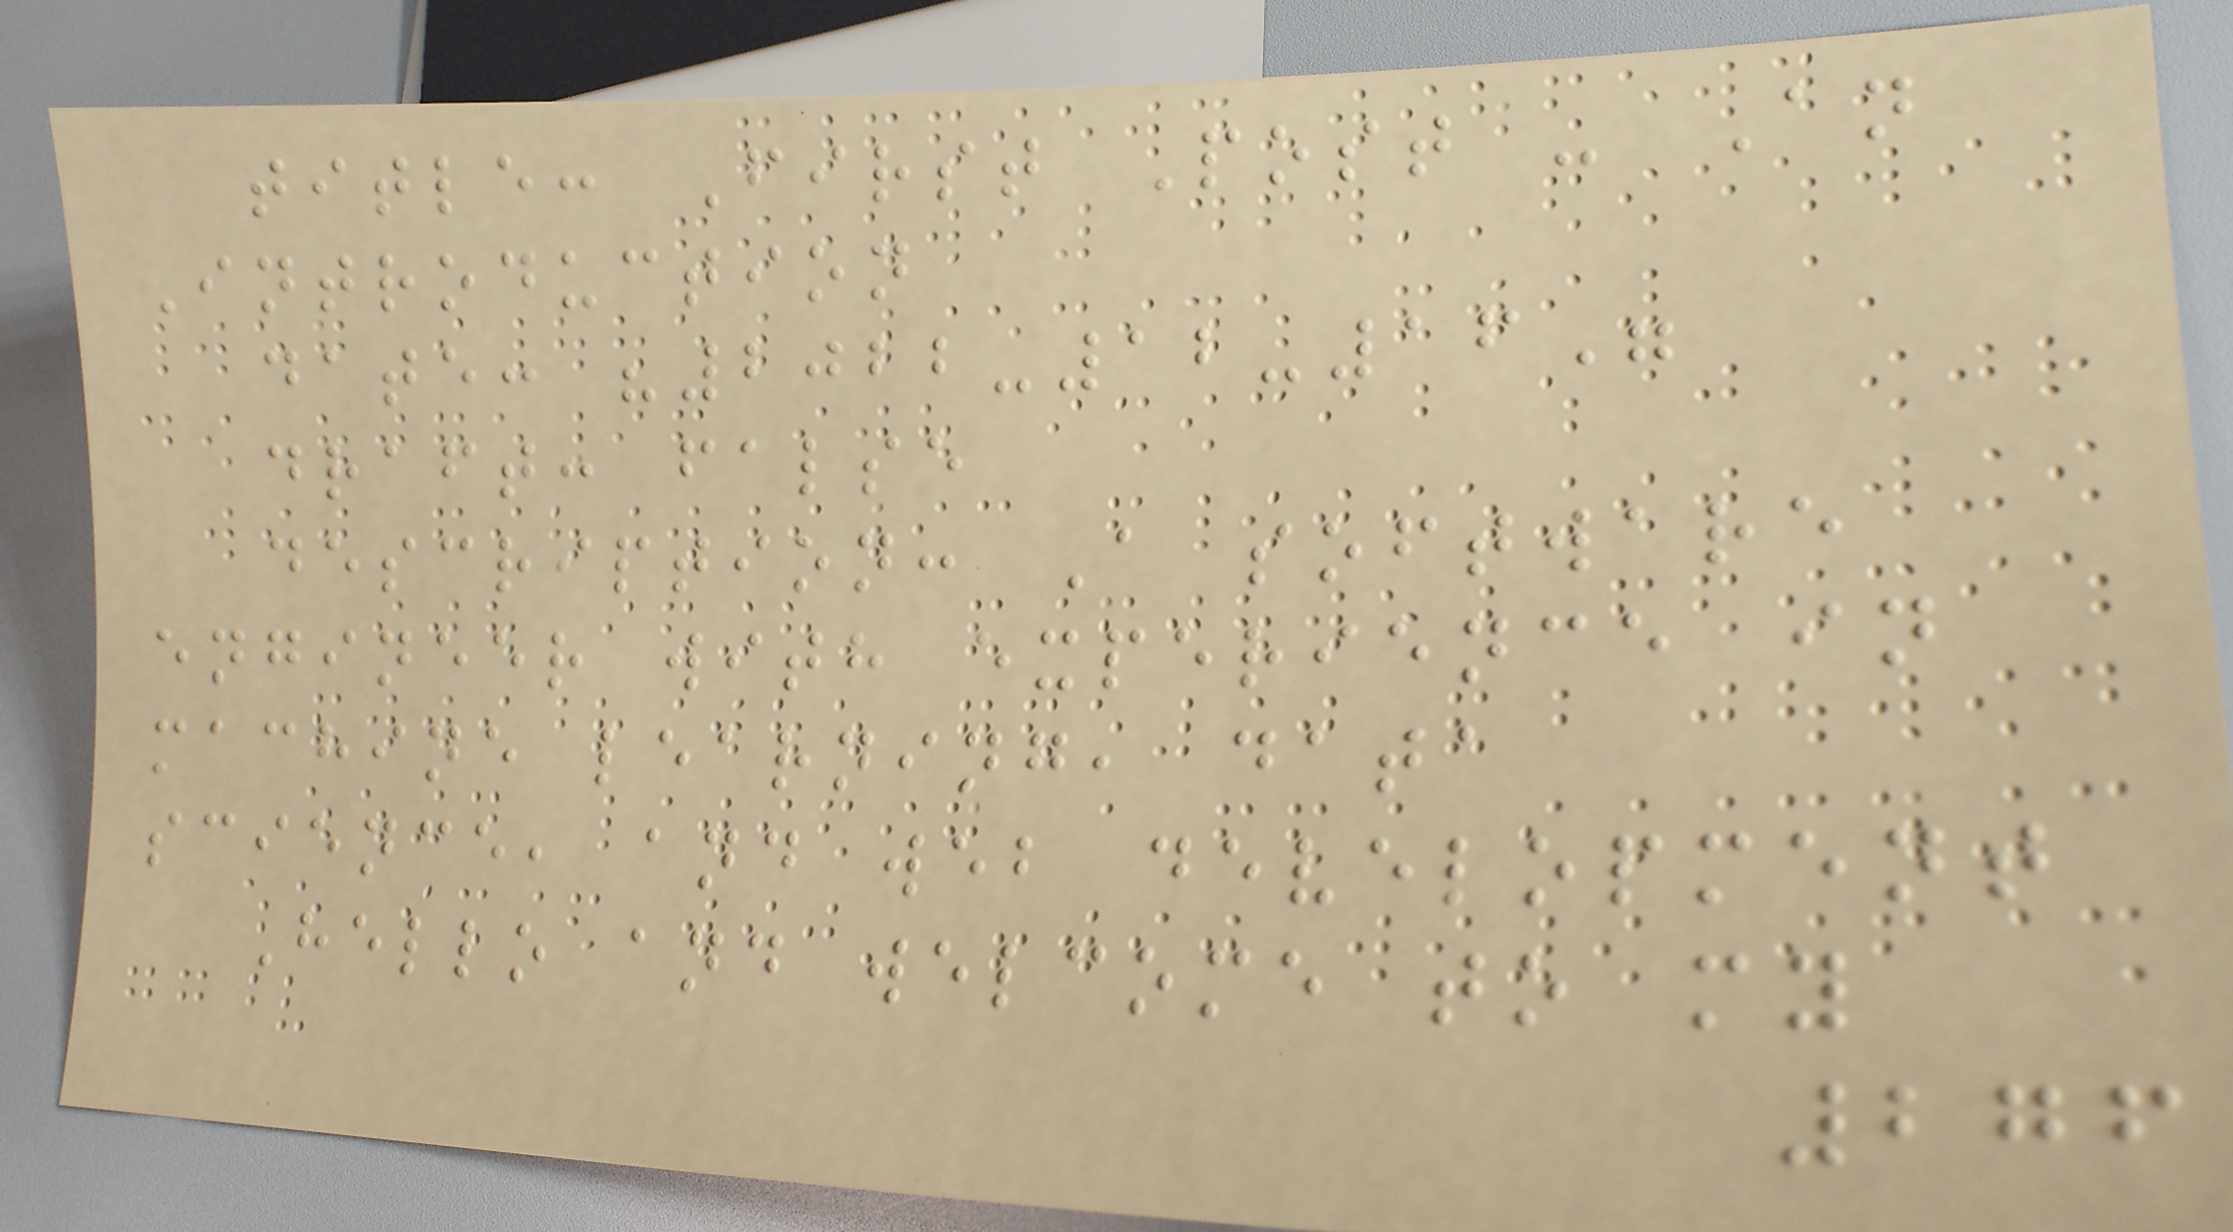title: First Post - An
Introduction
date: "2022-12-16"
draft: false
description: A software
engineer with experience in
machine learning, data
science, and web development
Hello and welcome to my
276
